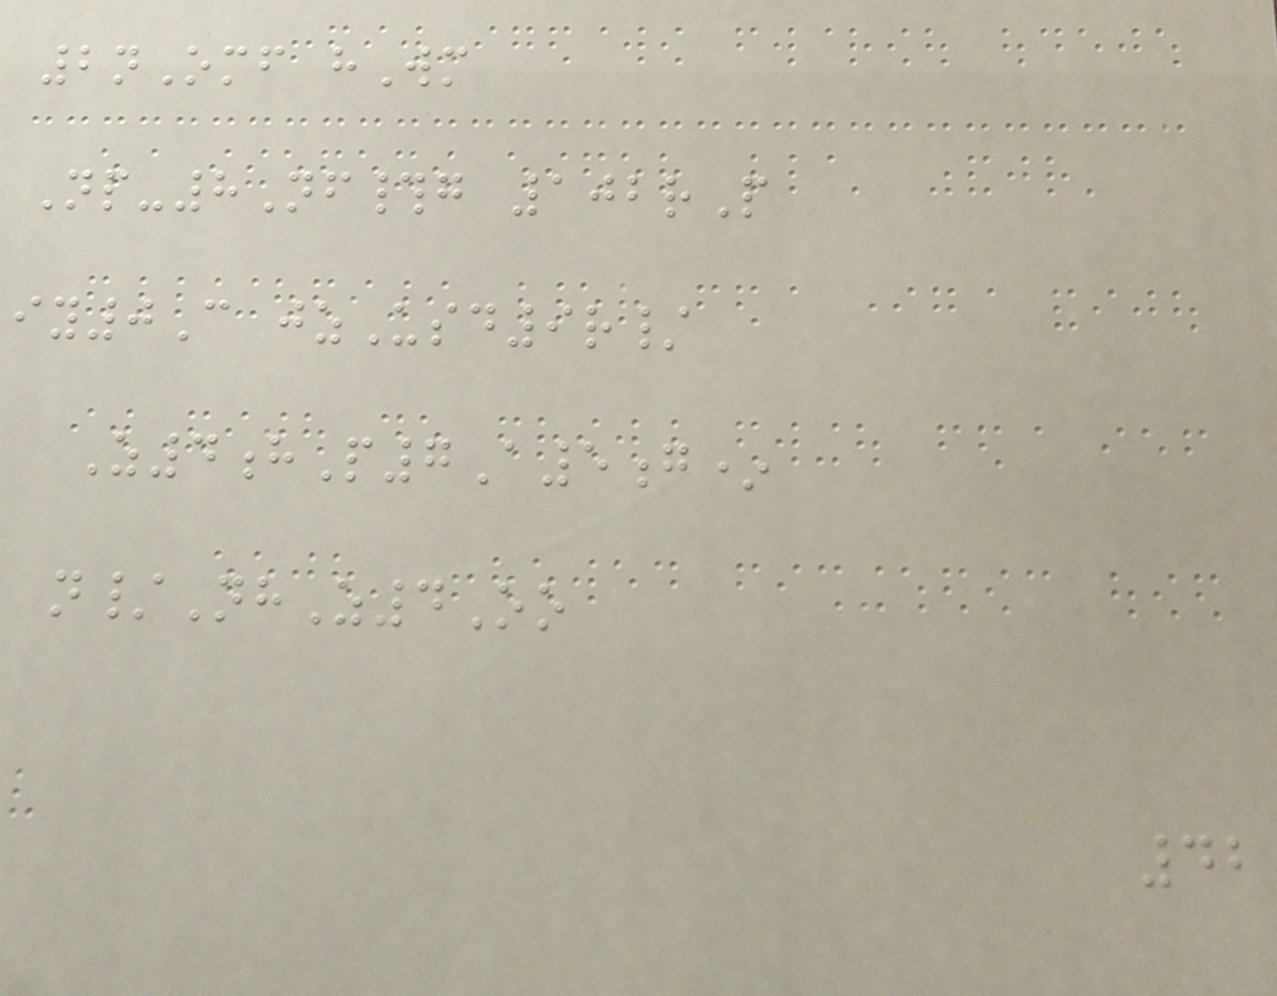2nOmf hWm
Np-8Nf#g 102rP
iy0C jzUsd9r/
Z4hP7A5g*
n/NhZ4Oo
42
